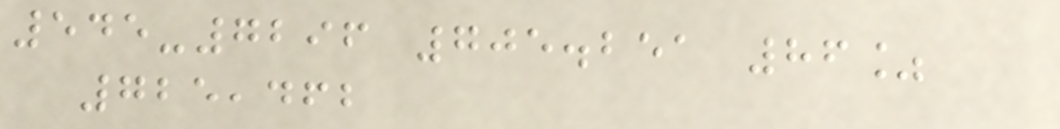545-7296 705.251 86%
725,462
